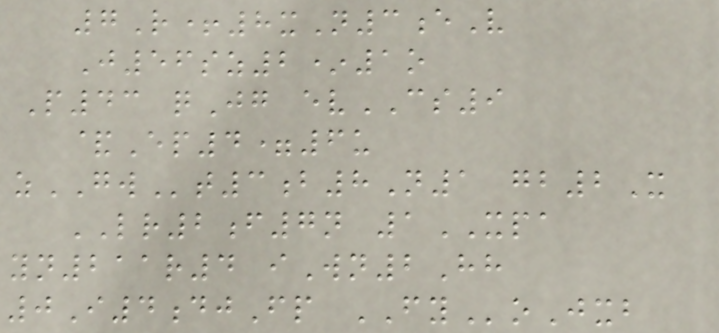7R+8xN3eV
J56sz2*1o
P43 qJg evCS9
&Ep4=6u
zGWt3b8N1 gb2X
LR2f7n 1XPA
yn211r4 iWn2Hh
0I4djFp FYoJxb
